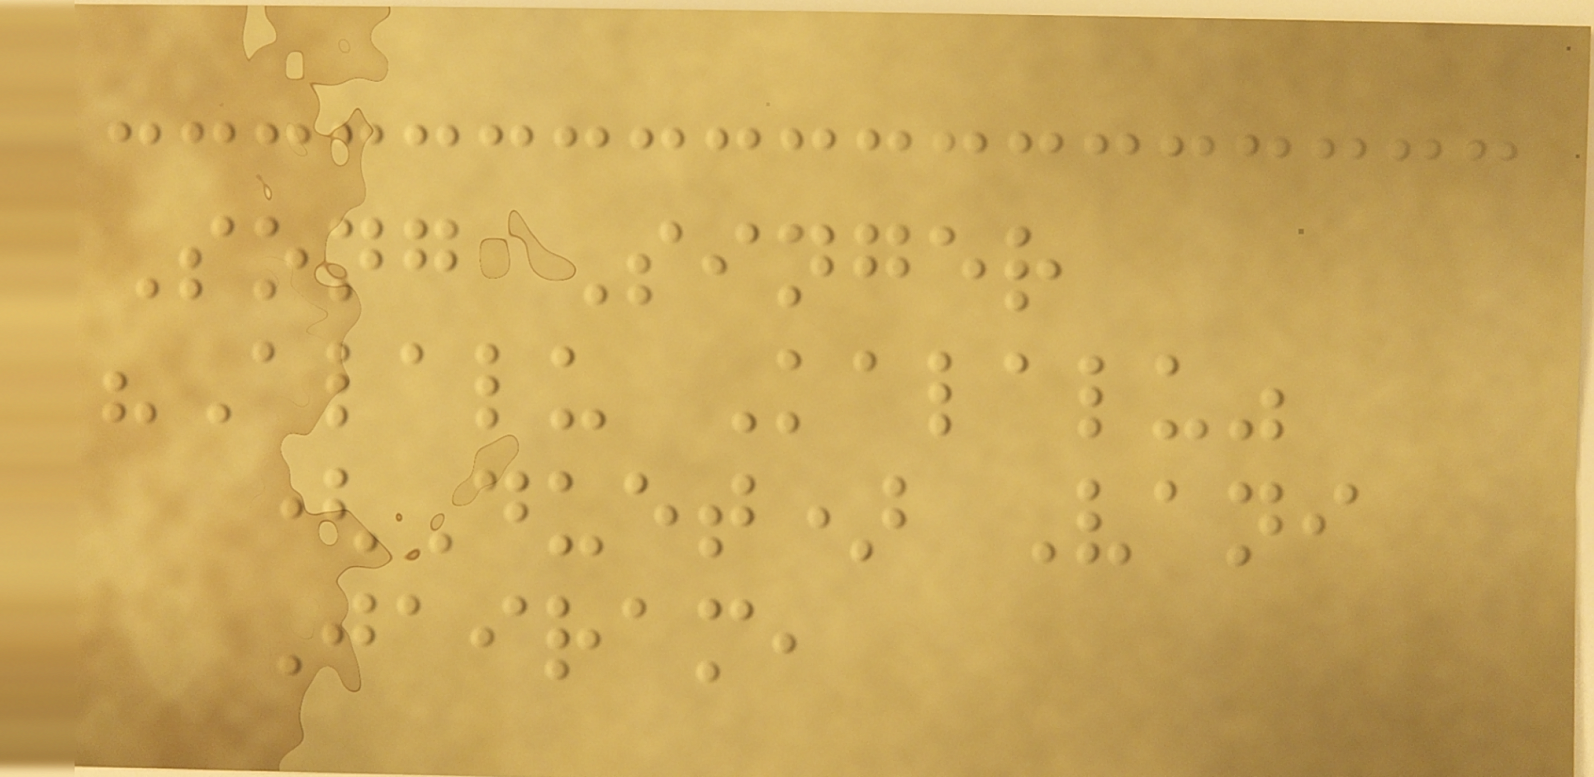Song Singer
"Alalu Kalalu"
(Duet) Vani
Jairam,
